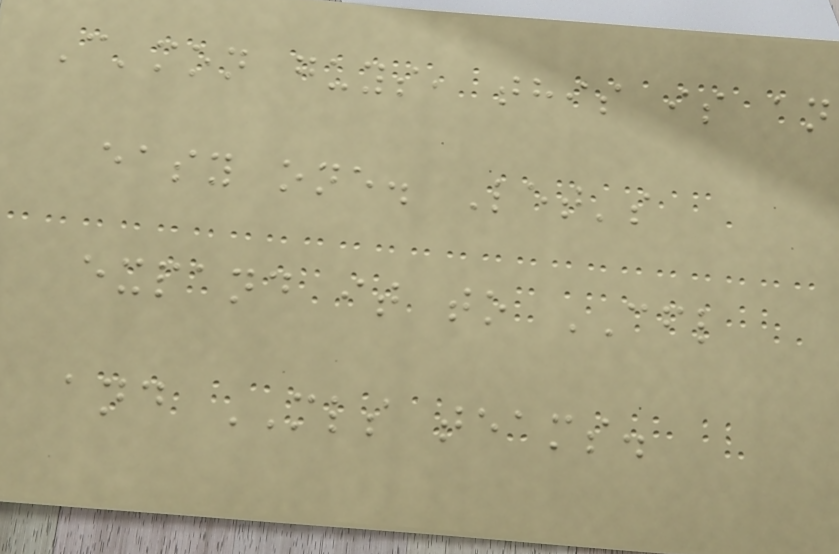C'mon guys, this is an
easy one. Let's
expand it to CFL
and MLS teams.
